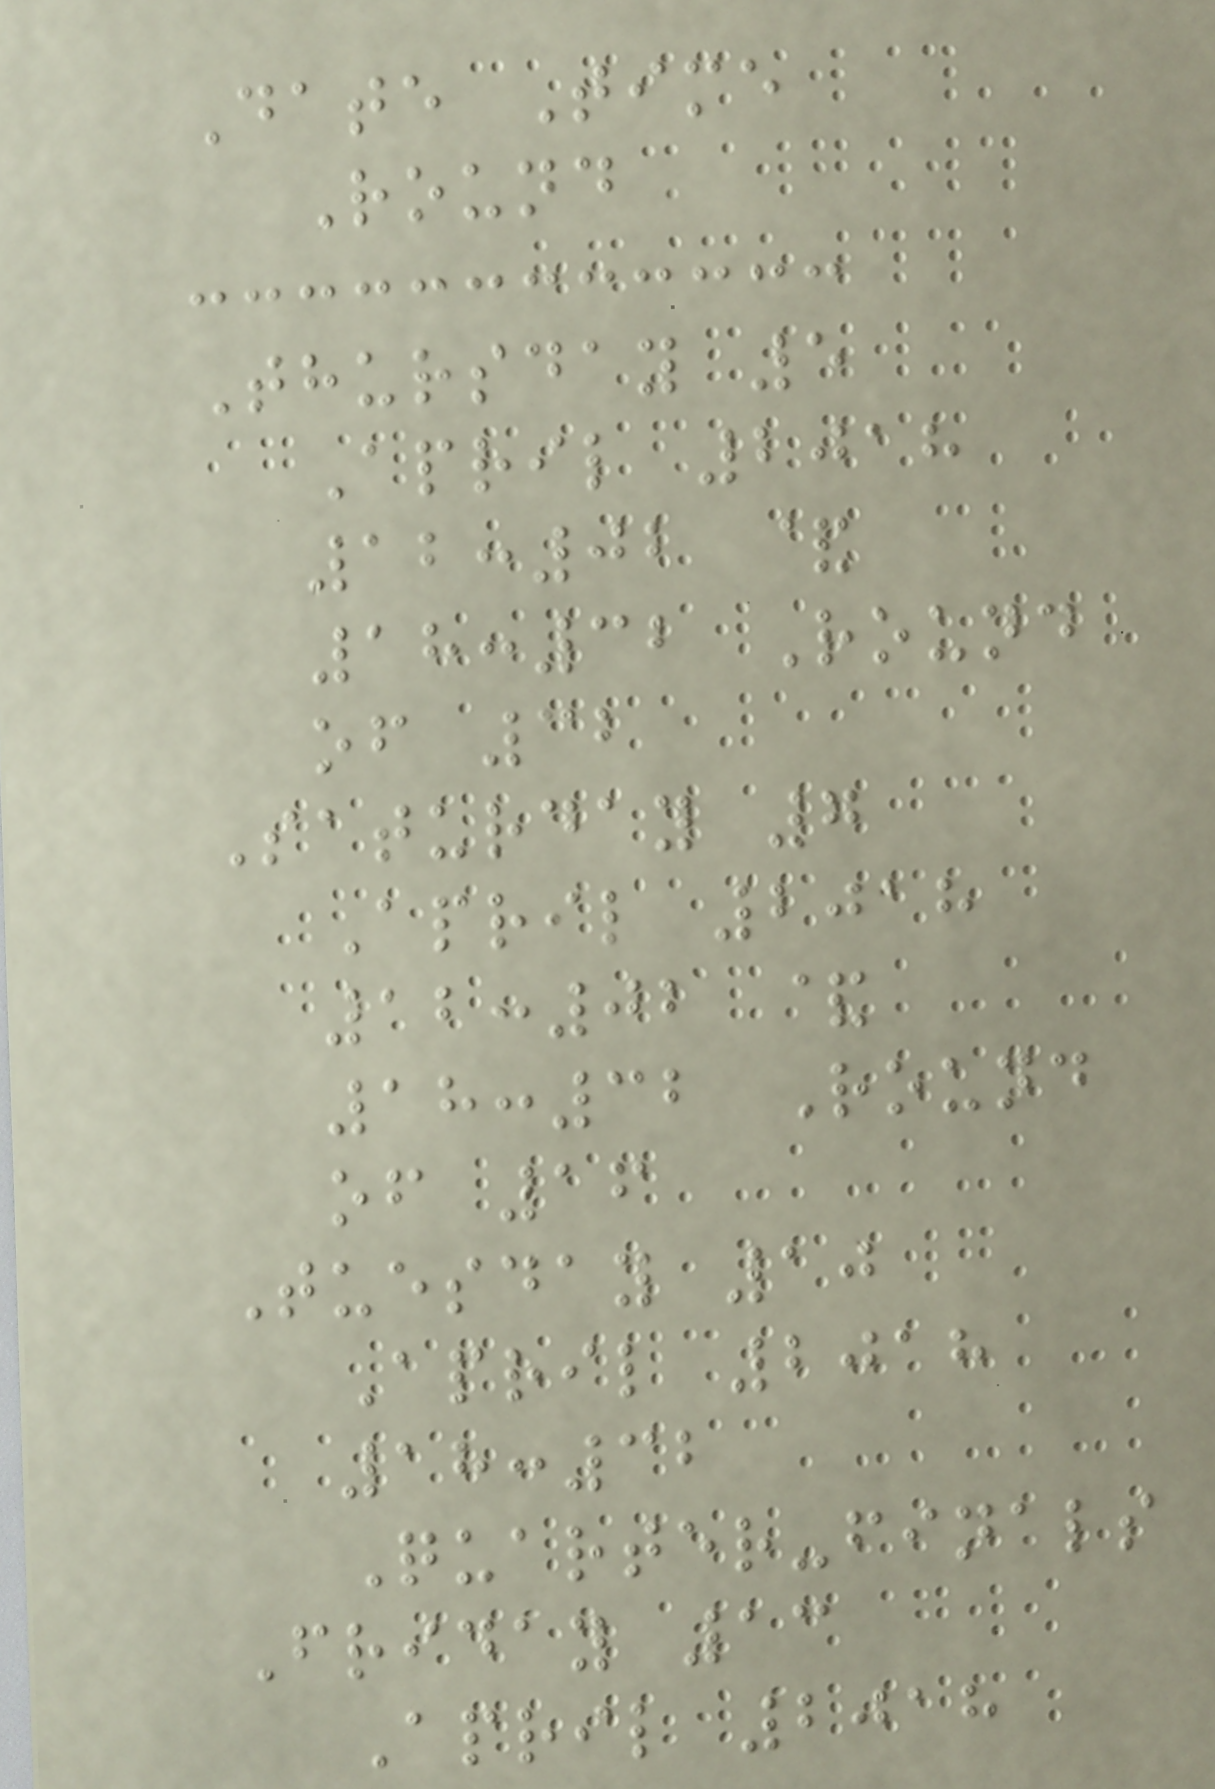Date Time
Round
Thursday 5
April 2018
12:02 &
18:32 Round
of 32
Saturday 7
April 2018
12:02 &
18:32 Round
of 16
Tuesday 10
April 2018
18:32
Quarter-finals
Friday 13
April 2018
